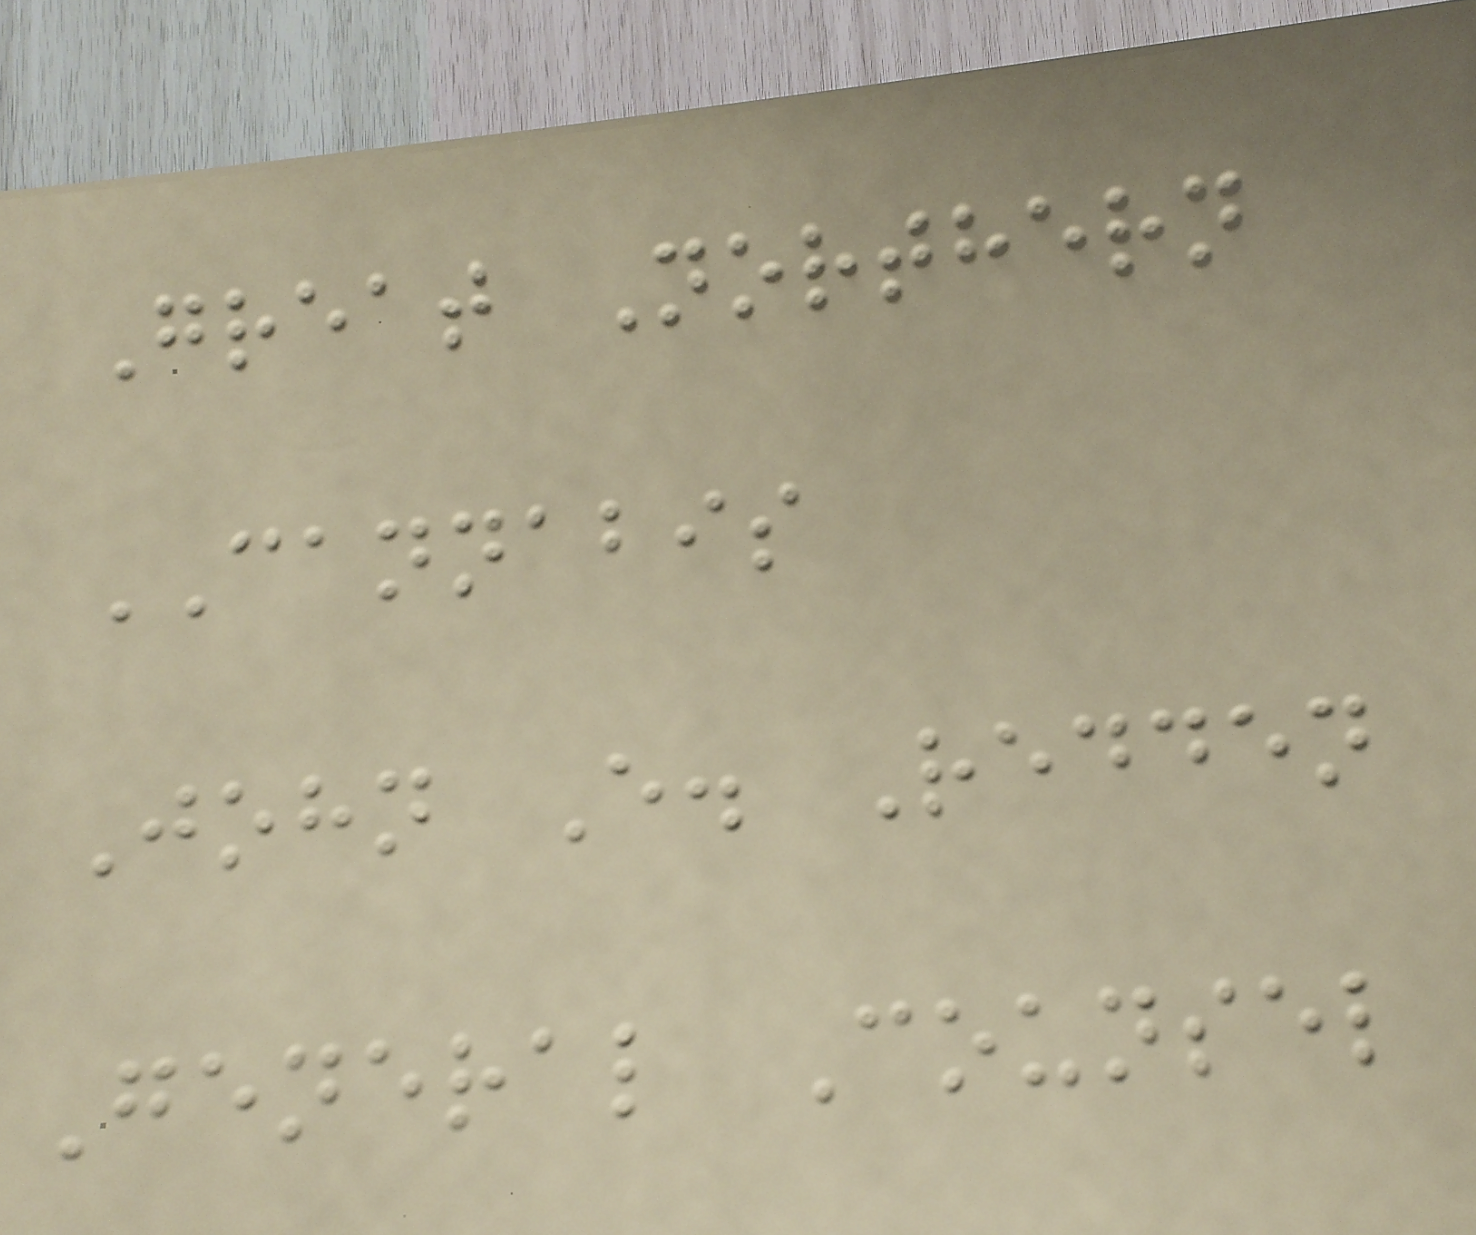Great Northern
CANNABIS
John E. Redden
General Counsel
